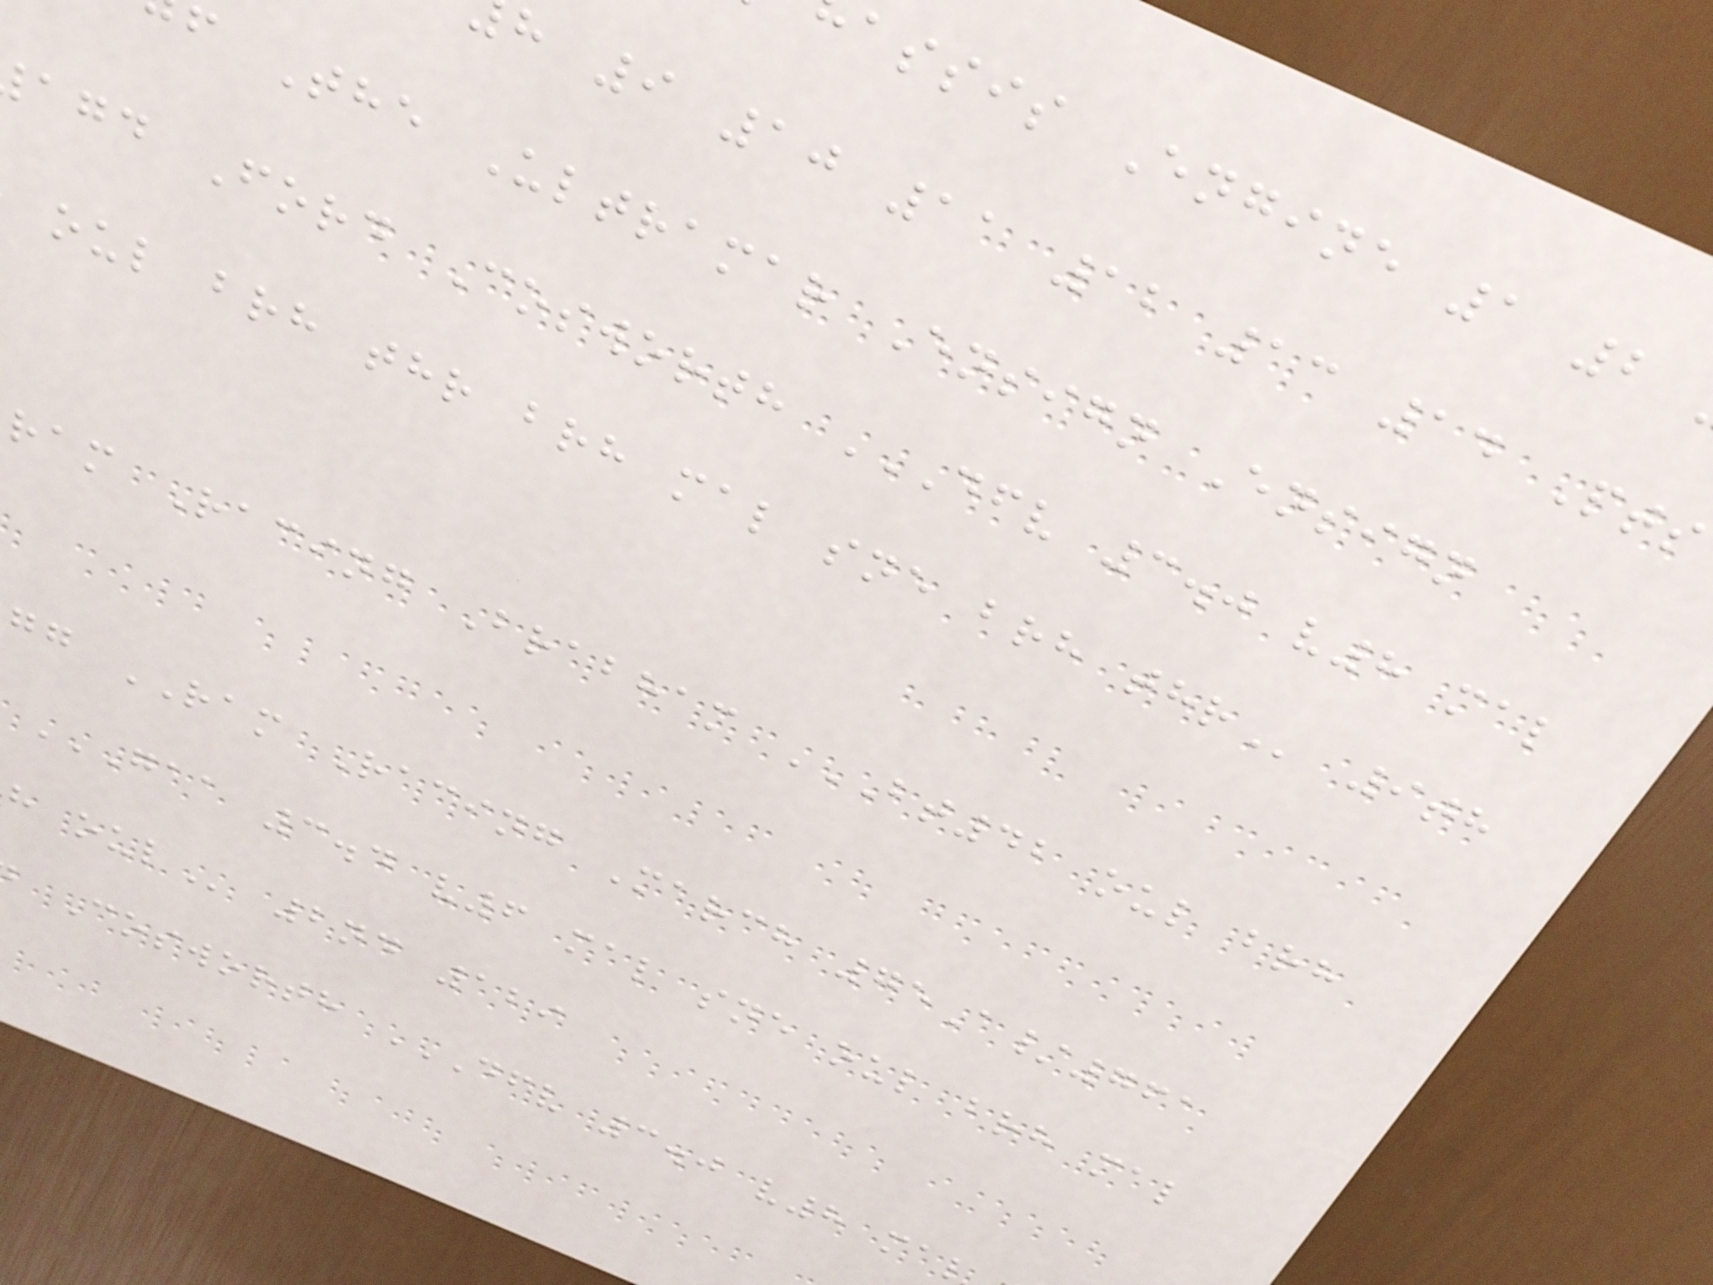assis Engine 1 2
h 9 10 11 12 13 14 Pts
f The Ultramar Ensign Ensign
oul brh thr brh mal sne brh
gg RAM Racing March 75A/761
